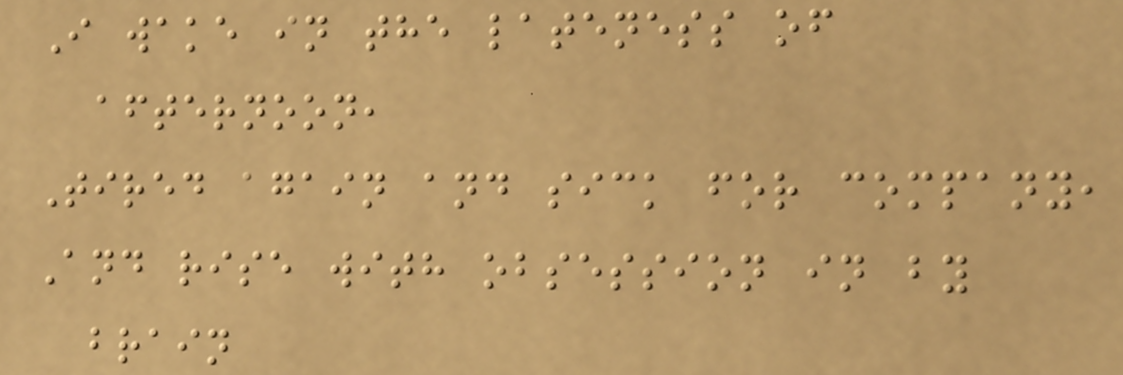I wake in the lateness of
afternoon,
Tired again and sick for company,
And rise with obsession in by
brain
